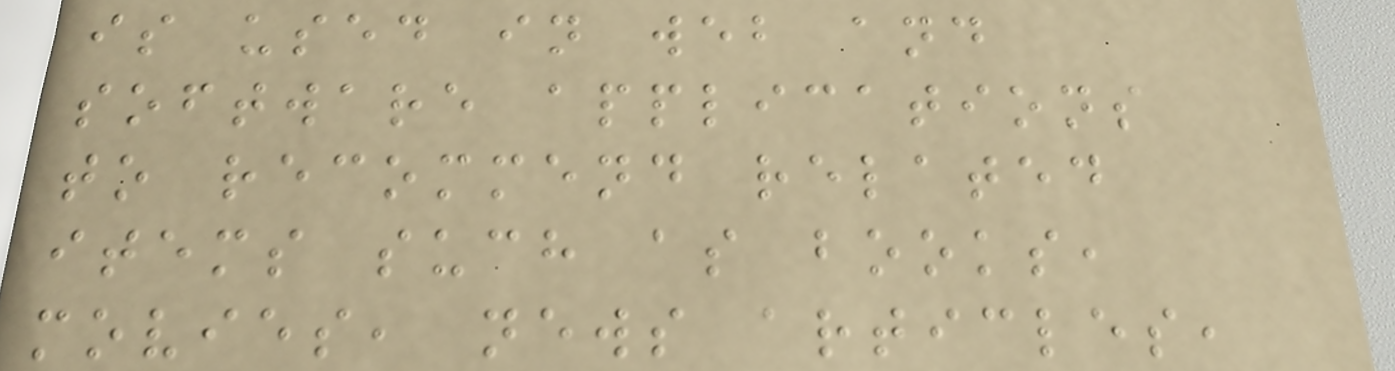is used in web and
software applications
to recommend related
items such as books,
movies, news articles,
